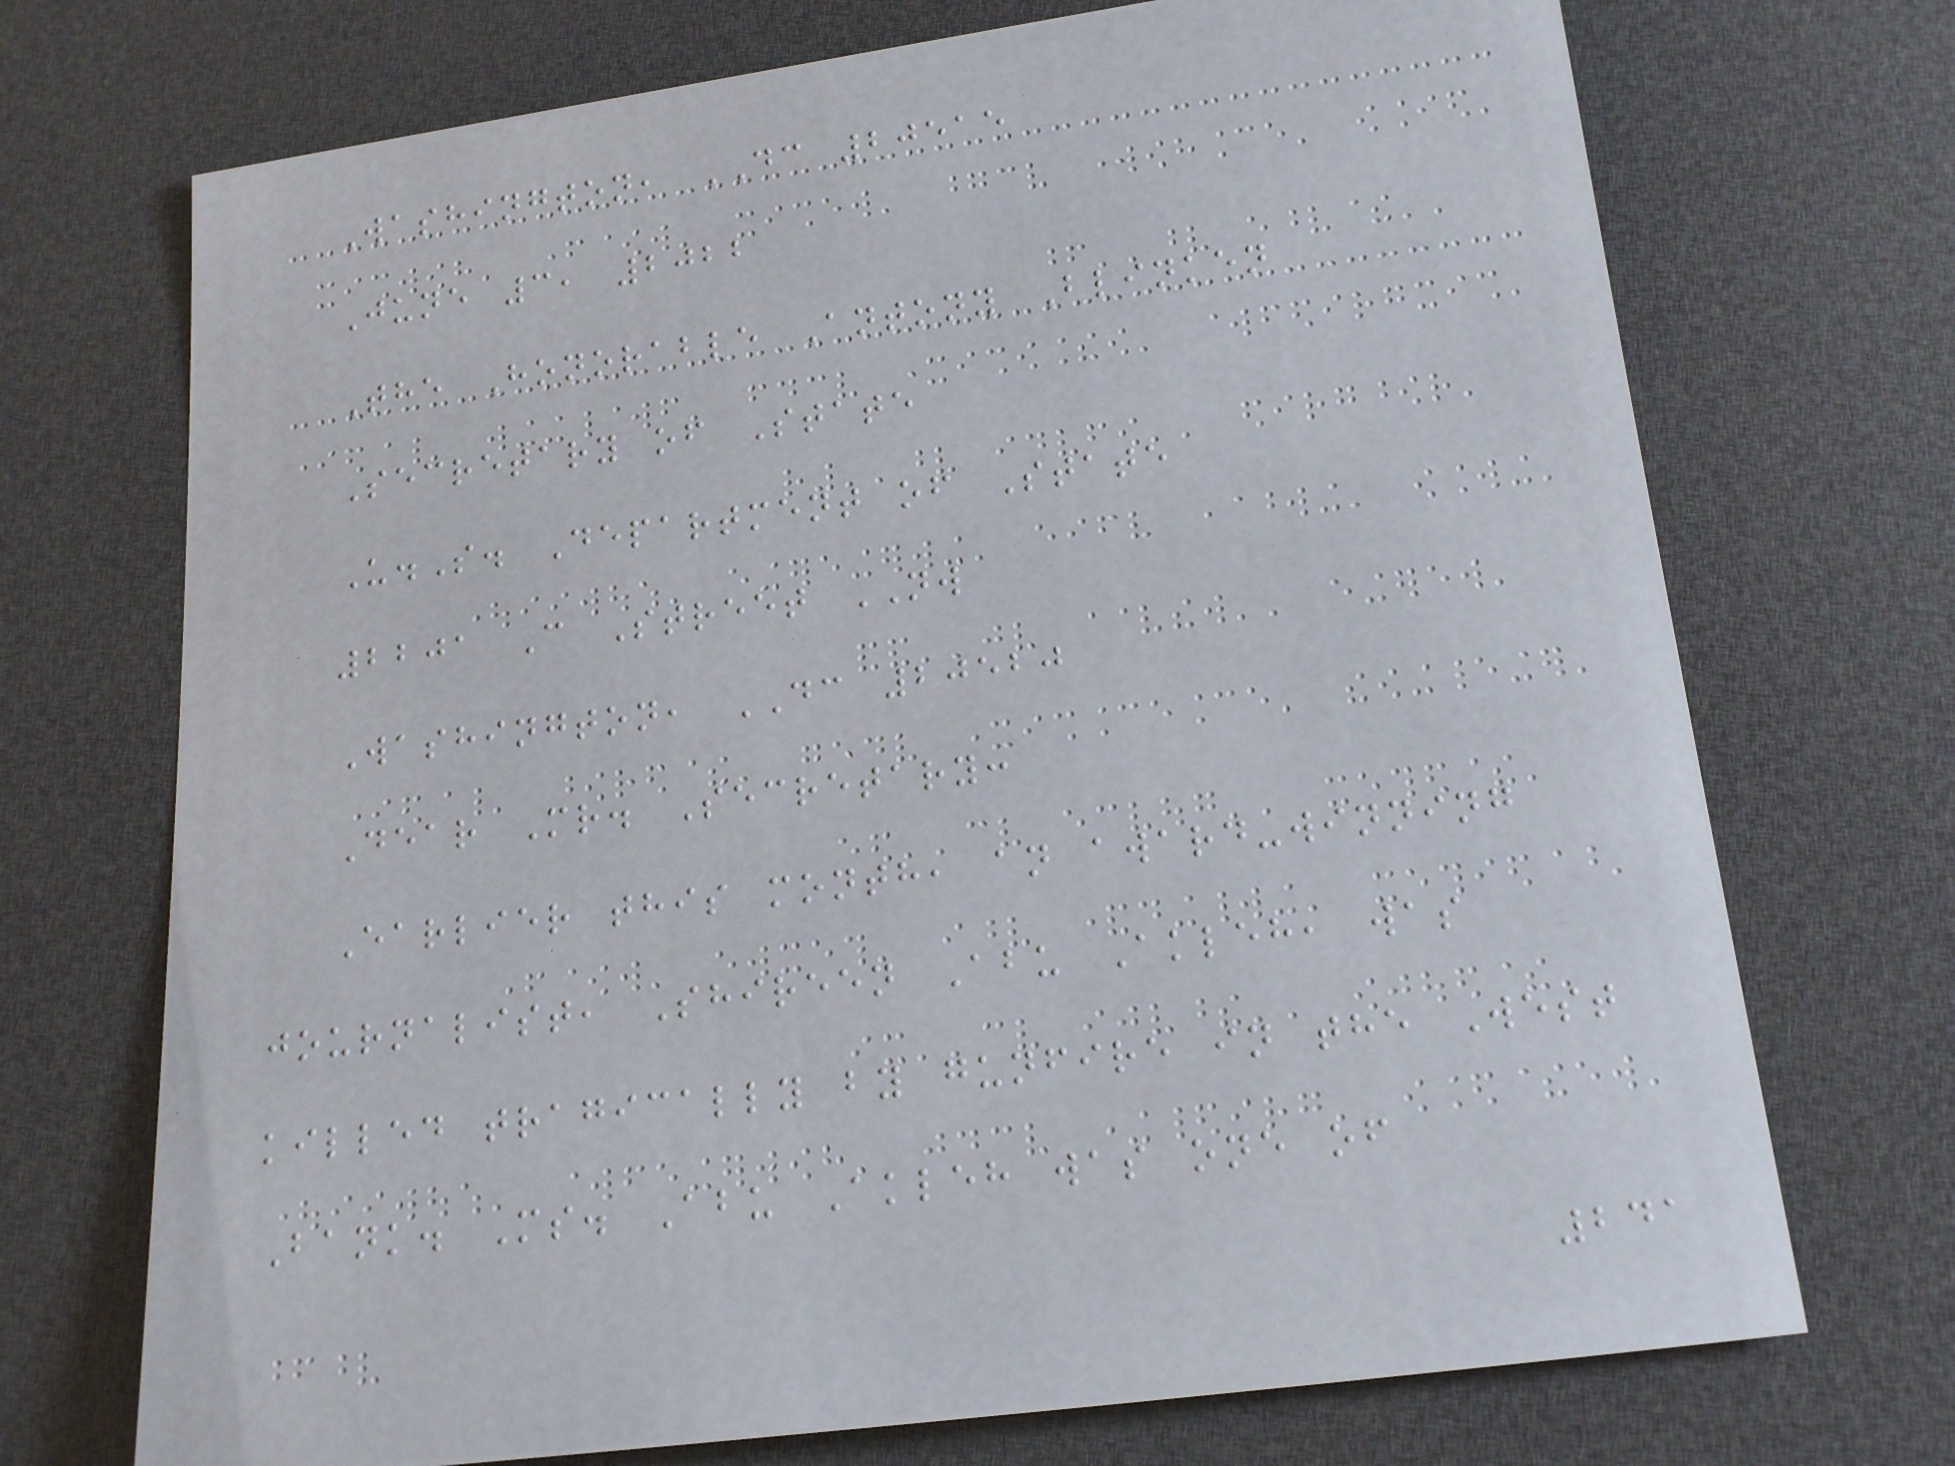Washington, DC 20515
June 3, 2022
The Honorable Antony Blinken
Secretary of State
U.S. Department of State
2201 C Street NW
Washington, DC 20520
Dear Mr. Secretary:
Earlier this month, an award-winning
journalist, Shireen Abu Akleh, was
killed tragically by gunfire in the West
Bank. Ms. Abu Akleh was one of
241
